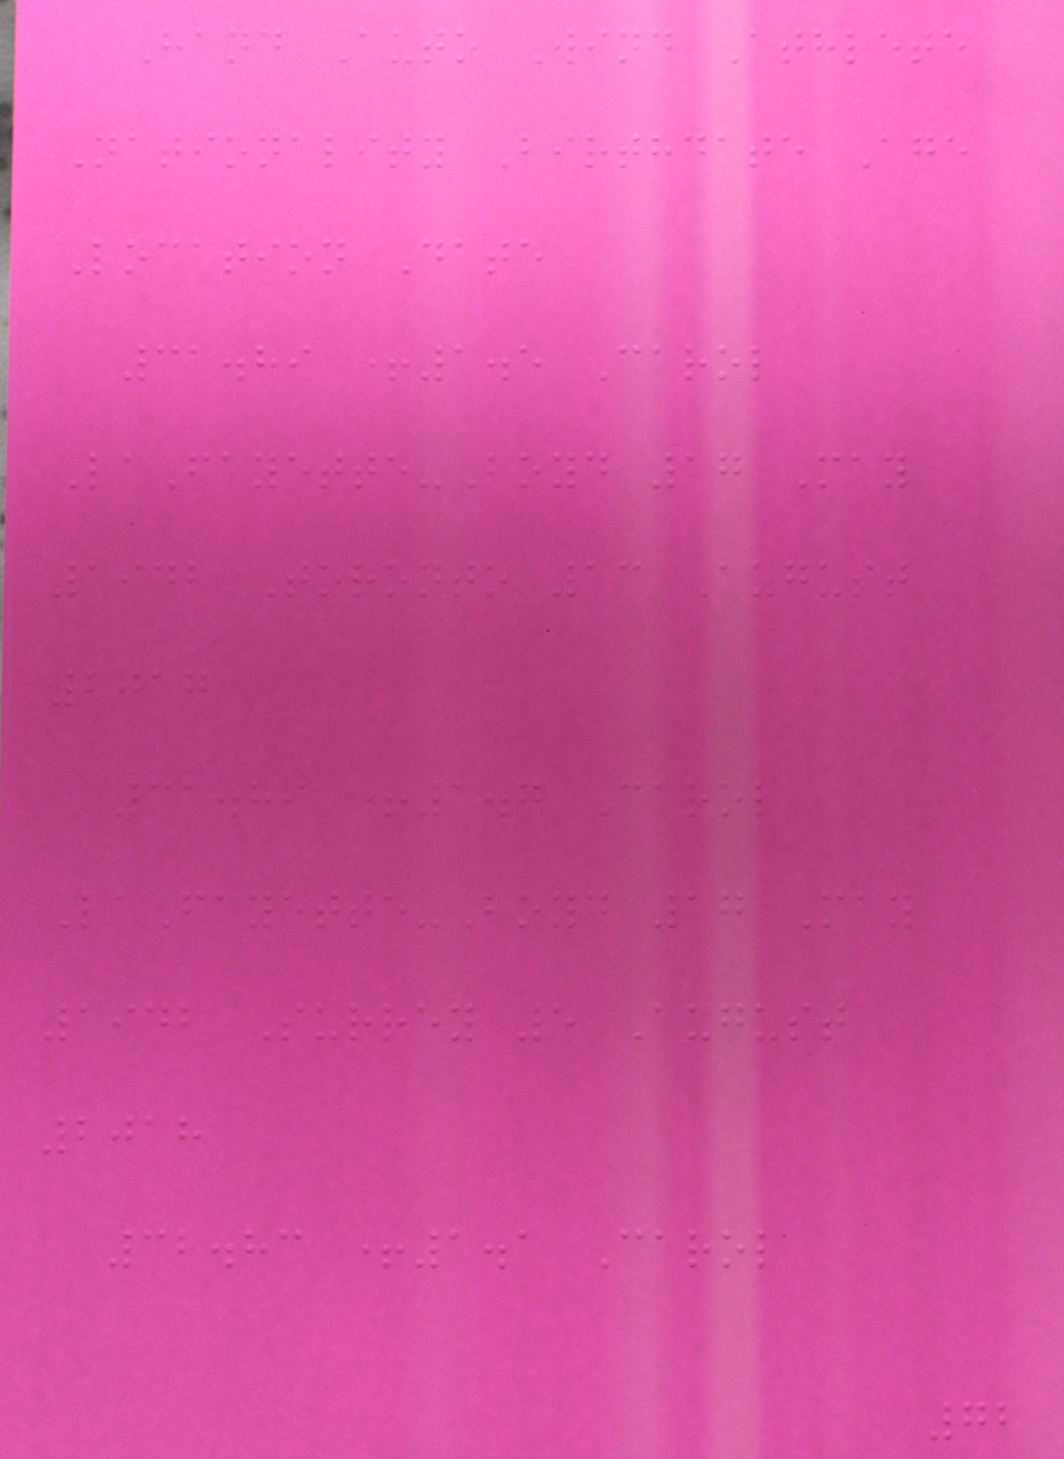Hand Auto Wind Athlete
Nationality Birthdate Age
Location Date
31.89 +1.5 Carol
LaFayette-Boyd 17 May
1942 Toronto 13 August
2017
31.89 +1.7 Carol
LaFayette-Boyd 17 May
1942 Surrey 5 August
2018
32.83 +1.1 Carol
72
